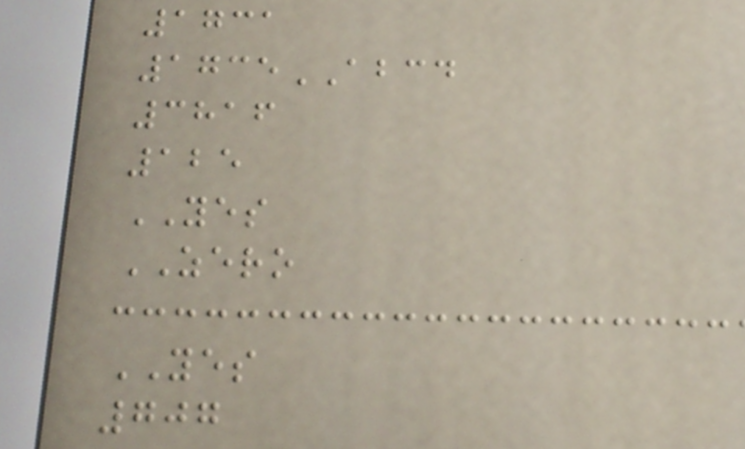1731
1735ABCD
3816
125
YES
ZERO
YES
707
